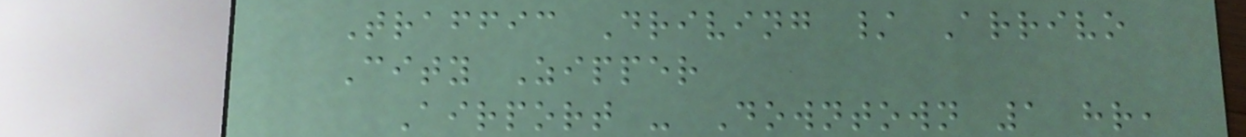Traffic Driving / Arrivo
City Zipper
Airport - Downtown 1 hr,
